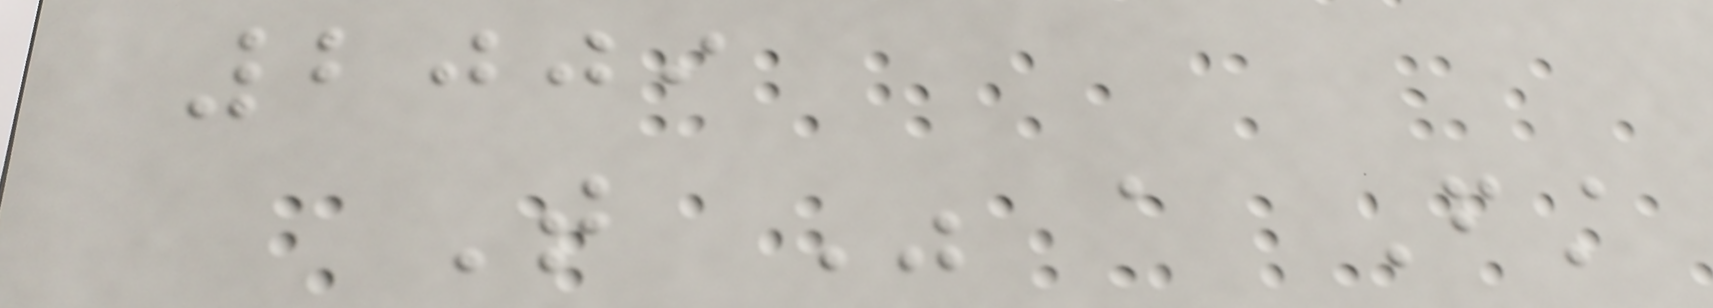2009
That Was a First
